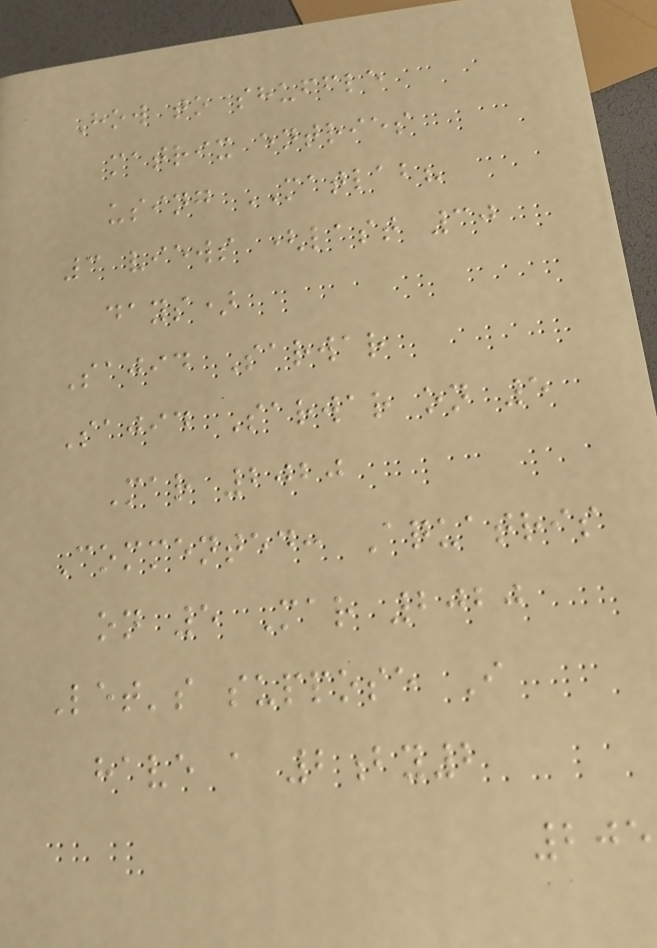How to shuffle
matrix entries
using MATLAB?
3 views (last 30
days)
Sajid Sarwar
Sajid Sarwar on 5
Mar 2020
Commented: Aquatris
on 5 Mar 2020
Let's suppose I
have a 2by2
205
